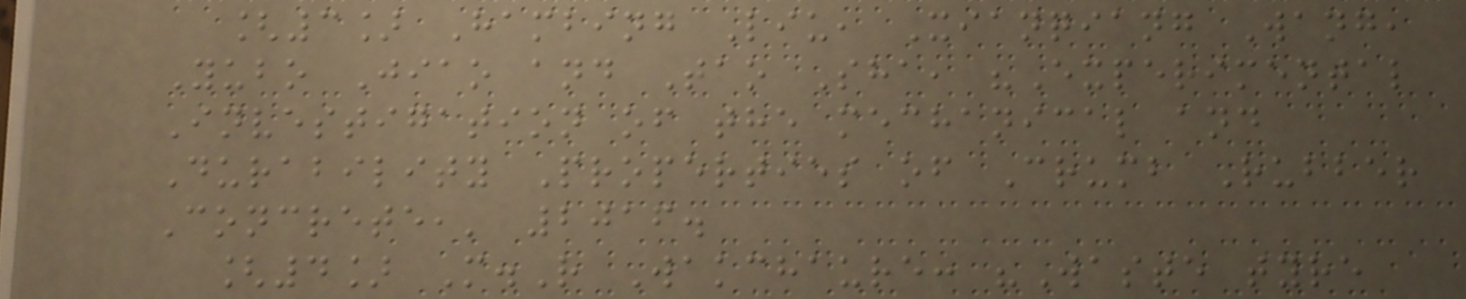[3] Hambing Liu, Xianqiang Wang,
Yubo Jiao and Tao Sha, "Experimental
Investigation of the mechanical and
Durability Properties of Crumb Rubber
Concrete,' 2016.
[4] M.R Wakchaure: "Waste tyre
